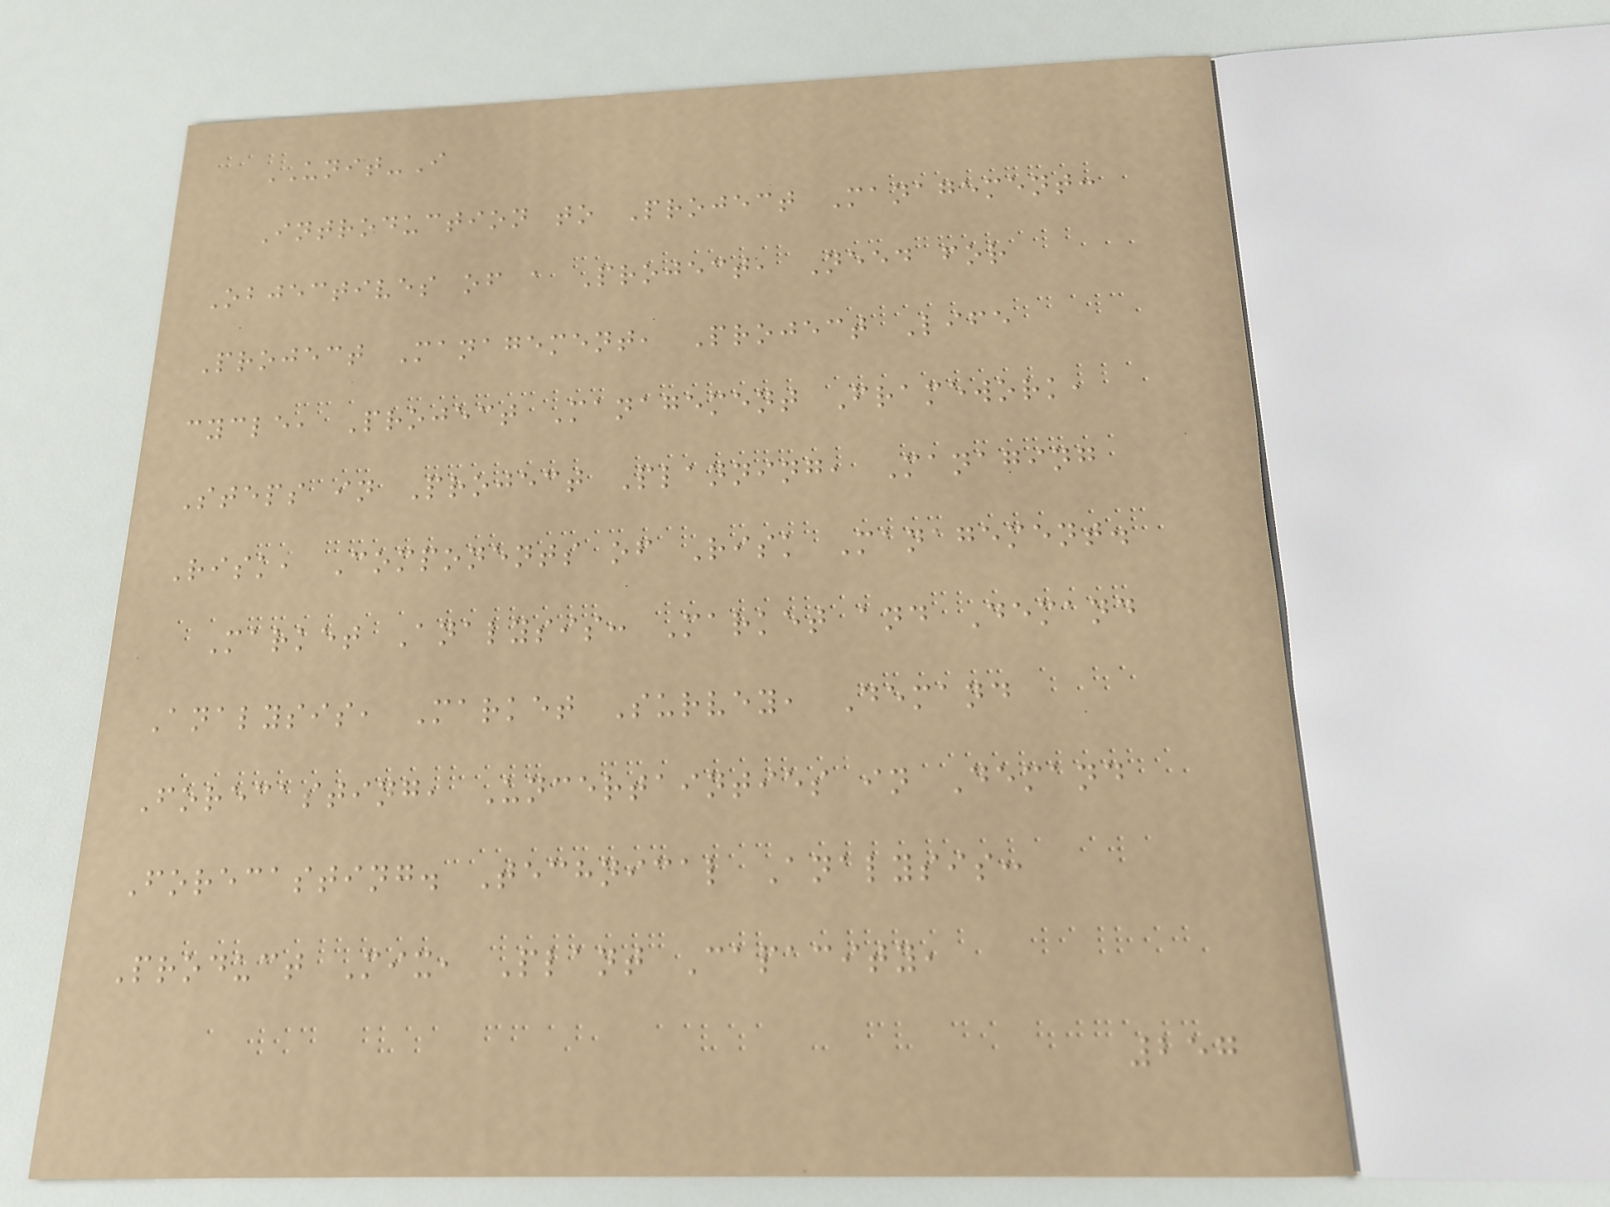UNIT-I
Introduction to Project Management:
Objectives of a Project, Need for
Project Management, Project Life
cycle, Project Management Framework,
Steps in Project Planning, Managing
Risk, Components of Risk Management.
Market Analysis: Market and Demand
Analysis, Market Survey, Demand
Forecasting, Uncertainties in Demand
Forecasting. Technical Analysis:
Product Mix, Plant Capacity,
257
